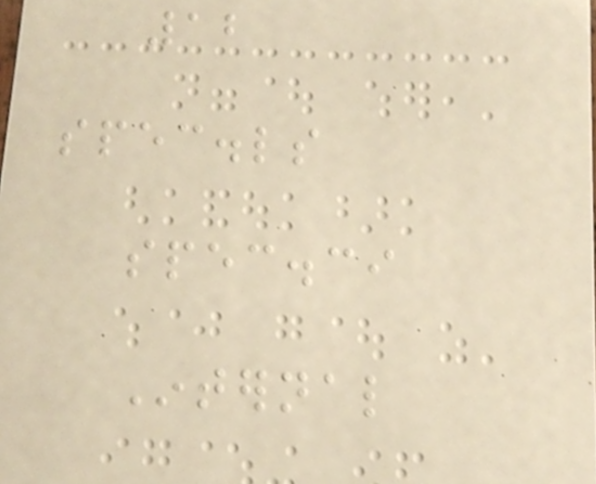12
spec.ls
spec.ci
Internal
